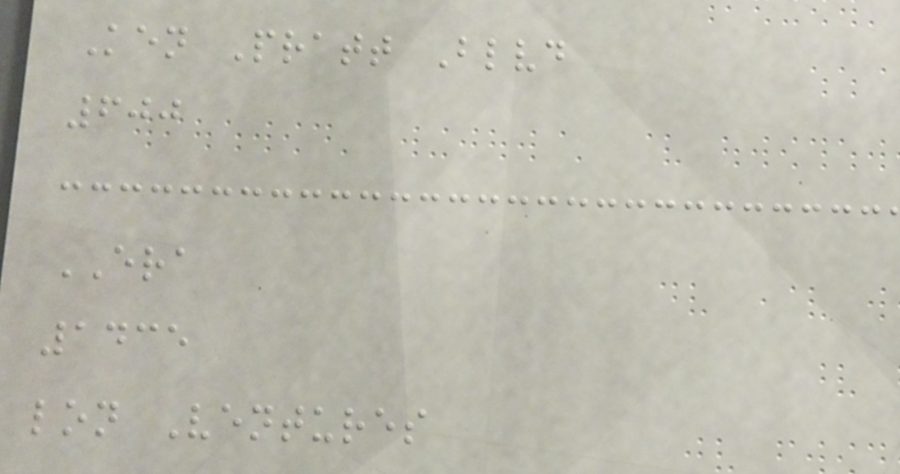Ken Pratt Blvd
600
ERA
1435
lon Ventures
